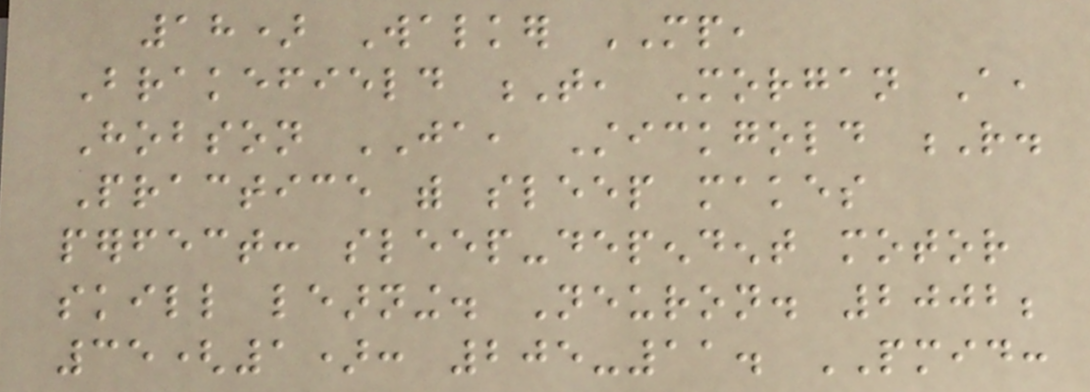18) Walker MP,
Brakefield T, Morgan A,
Hobson JA, Stickgold R.
Practice with sleep makes
perfect: sleep-dependent motor
skill learning. Neuron. 2002;
35(1): 205-11. PMID:
